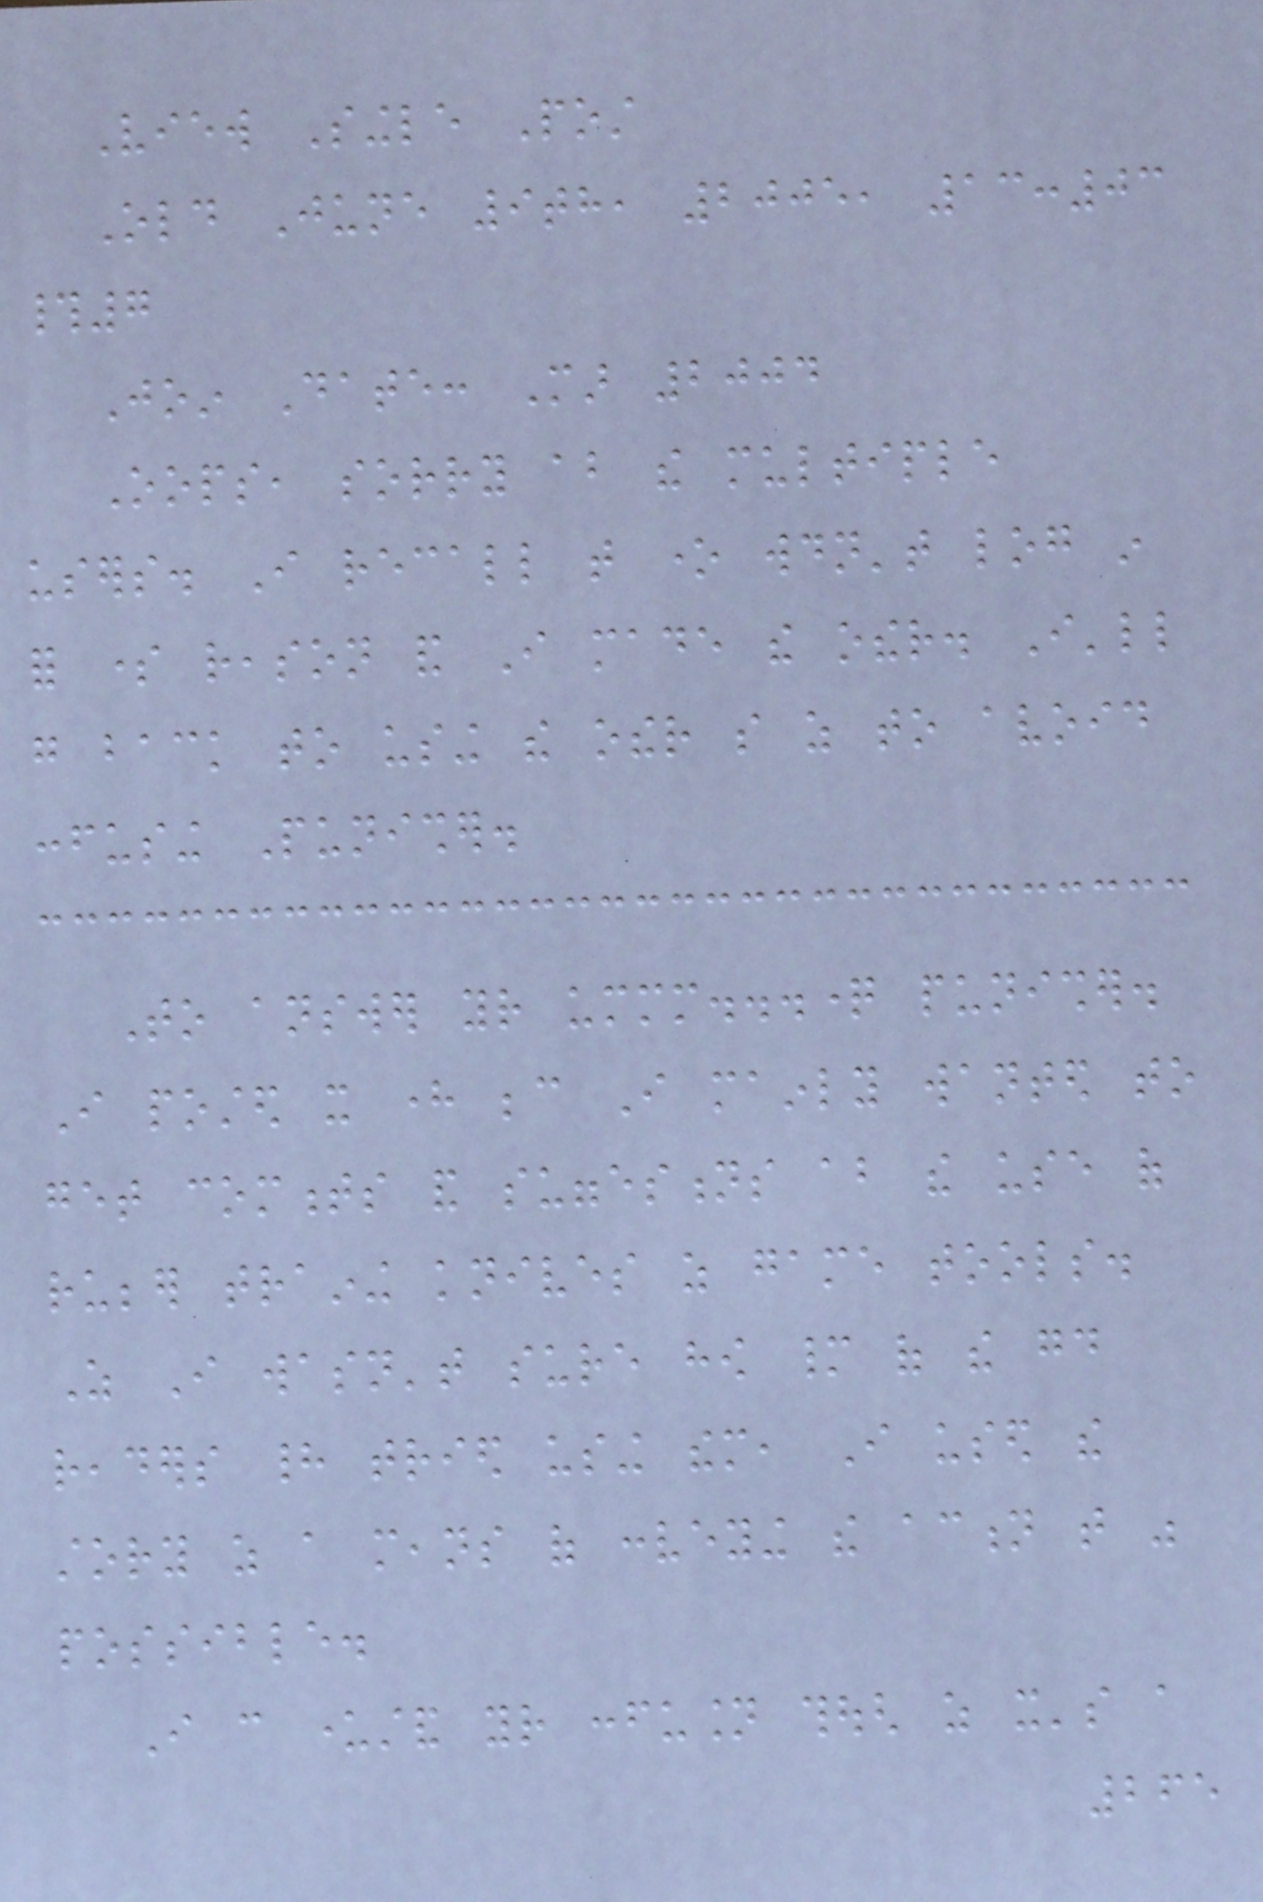View Single Post
Old June 9th, 2005, 13:03
#7
Join Date: Mar 2004
Oops, sorry about the multiple
users. I recall that one wouldn't log in
for some reason and I made the other. I'll
go back to using the other so as to avoid
confusing Punisher.
To answer your ummm...question punisher.
I posted it here because I mainly wanted to
get comments and suggestions about the use of
rubber training knives as game tools.
As I wasn't sure how many of the good
readers had tried using them, I used the
story as a means of conveying the action that was
possible.
I can understand your confusion though as it's a
265
